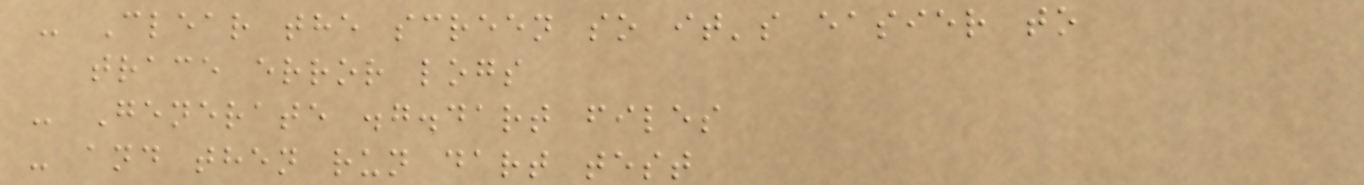- Clear the screen so it's easier to
trace error logs
- Generate .g.dart files
- and then run dart test
